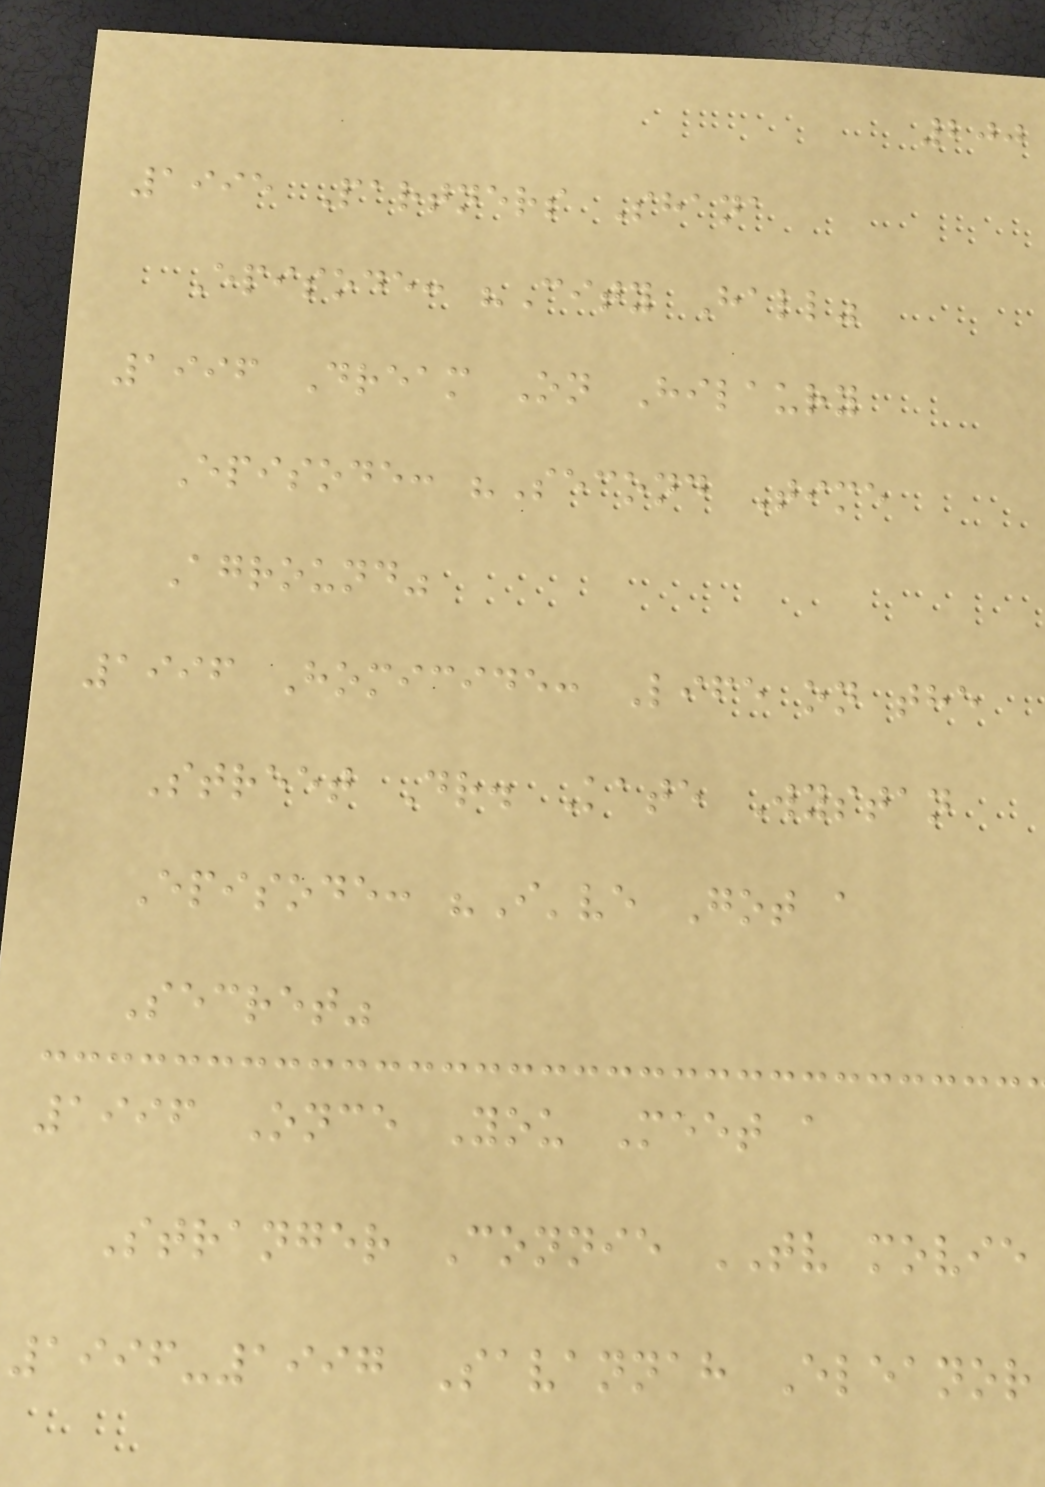200
1995 Partners Shana
Episode: "City Hall"
1996 Dream On Hilaury
Episode: "Second Time
Aground"
1996 Homicide: Life on the
Street Dr. Kate Wystan
Episode: "I've Got a
Secret"
1996 Once You Meet a
Stranger Connie TV movie
1996-1997 Savannah Eleanor
